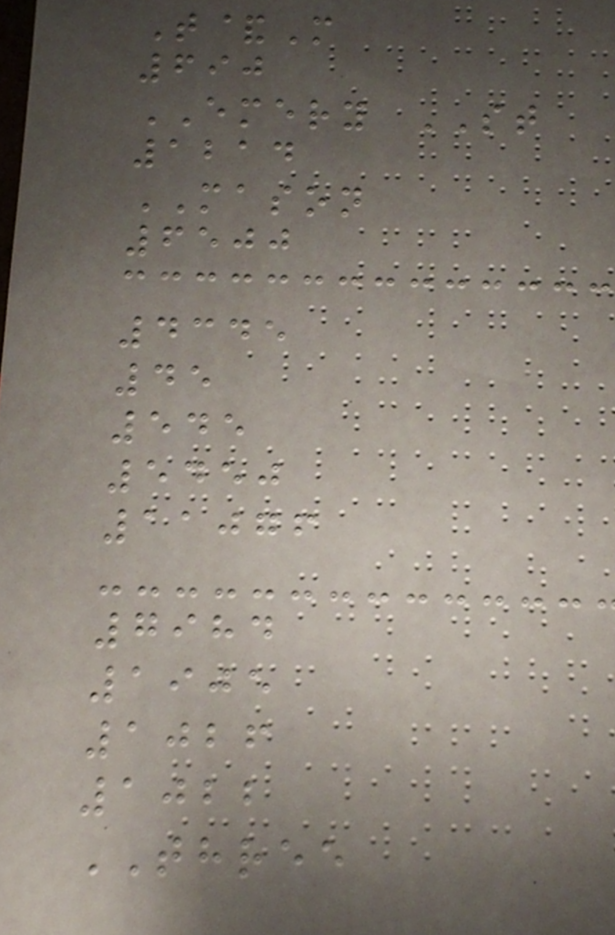T&M
690
EMERY ST
1214
MASON
6500
4345
45
545
5450
11076
7984
1905
1026
1022
THREE
